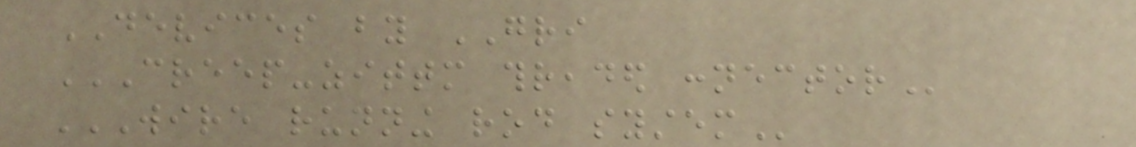DEVICES by GRI
CREEP-ZITTM THREADED CONNECTOR
WIRE RUNNING ROD SYSTEM
